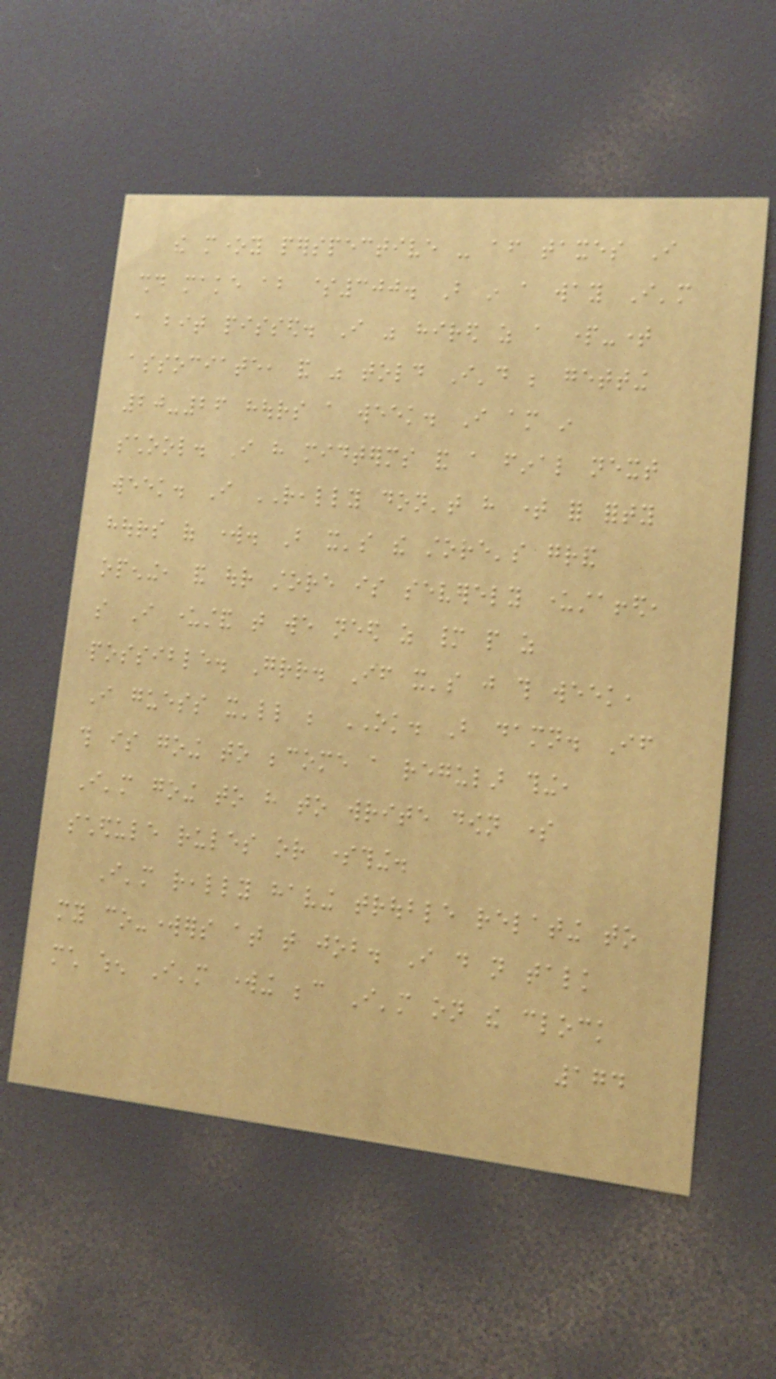the money perspective - after taxes I
should make about $300. But in a way I'm
a bit pissed. I was hired as a part-time
associate, and was told I'd be getting
20-26 hours a week. I am in
school. I have midterms and a final next
week. I REALLY don't have time for forty
hours of work. But it's the store's grand
opening, and our store is severely understaffed,
so I understand that we need as many people as
possible. Grr. If it's just this week,
I guess it'll be OK. But damn. If
this is going to become a regular thing,
I'm going to have to write down some
schedule rules or something.
I'm really having trouble relating to
my co-workers at that job. I do not talk
much when I'm working because I'm on the clock
174
